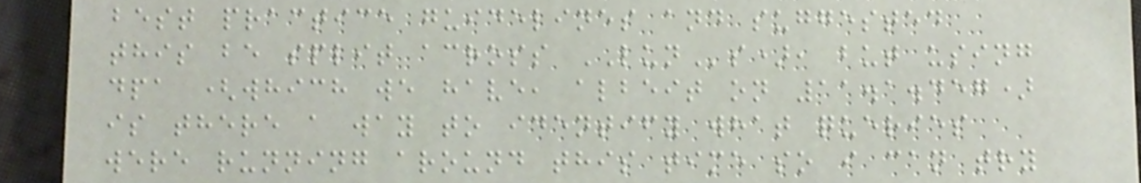best practice guidelines and suggested
this be split across LUNs), but using
dpa (which we have, albeit on 11.1.457)
is there a way to identify what queries
were running around this time so i can try
